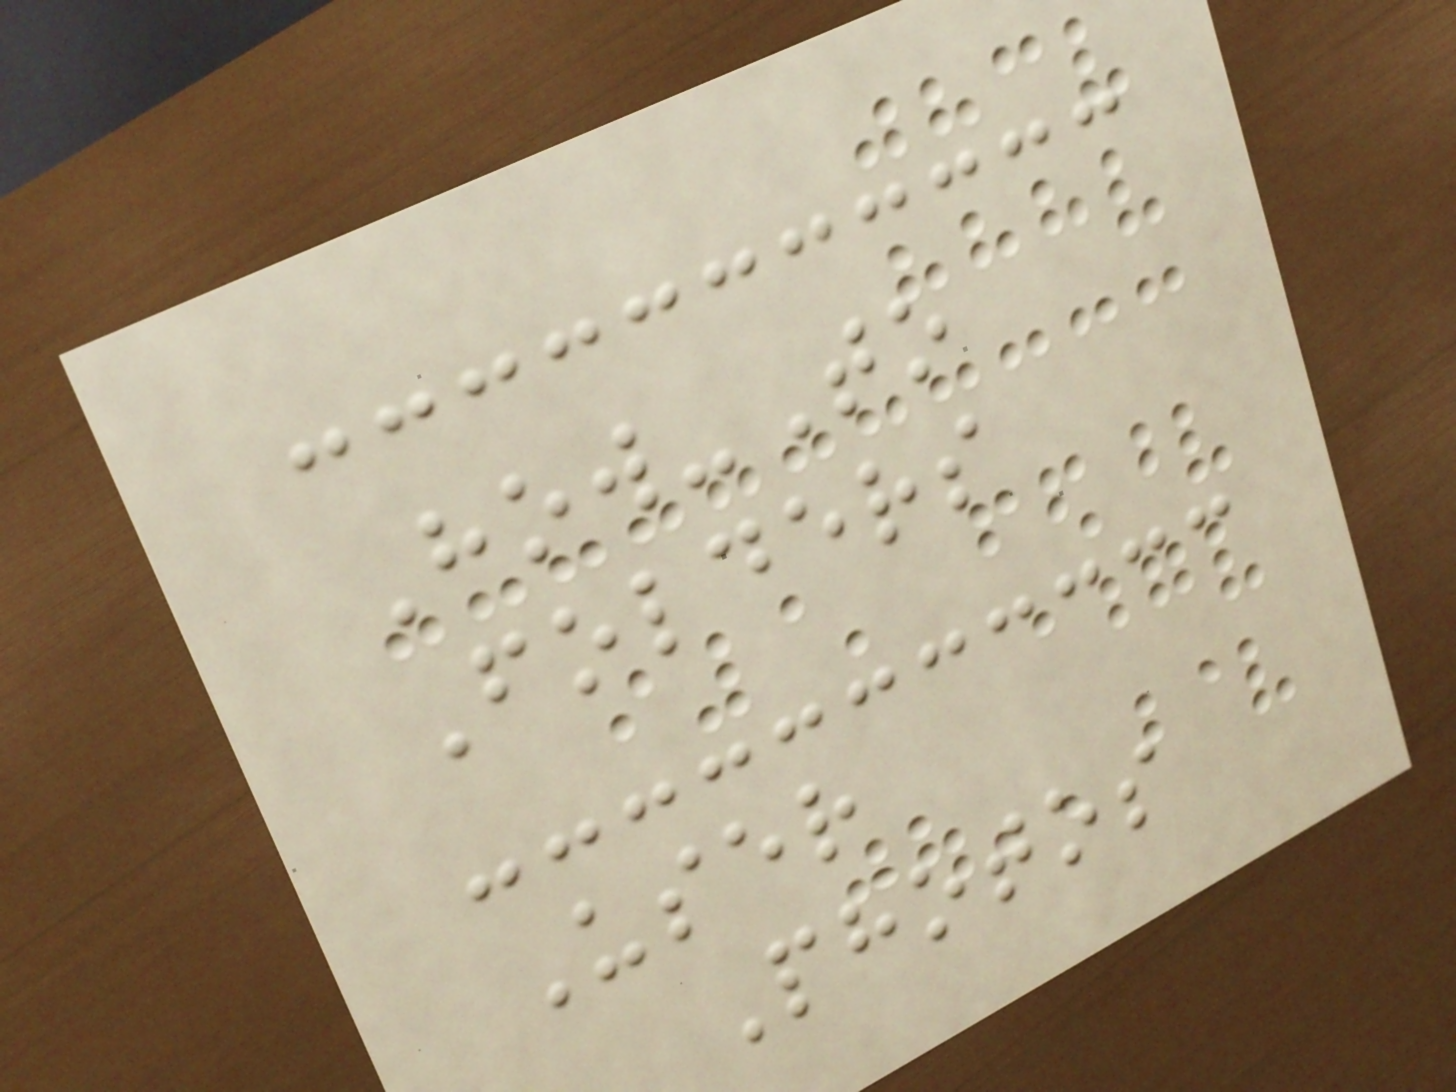How-To
Folders
User
Photos
